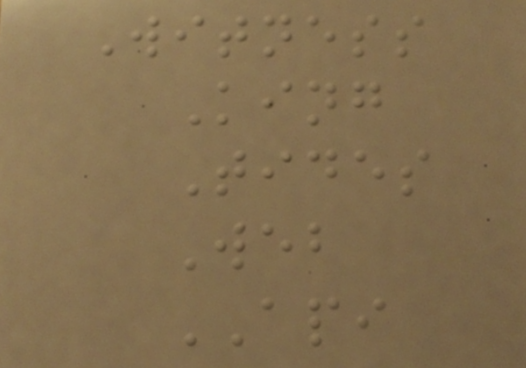Witness
King
Tides
Web
API
